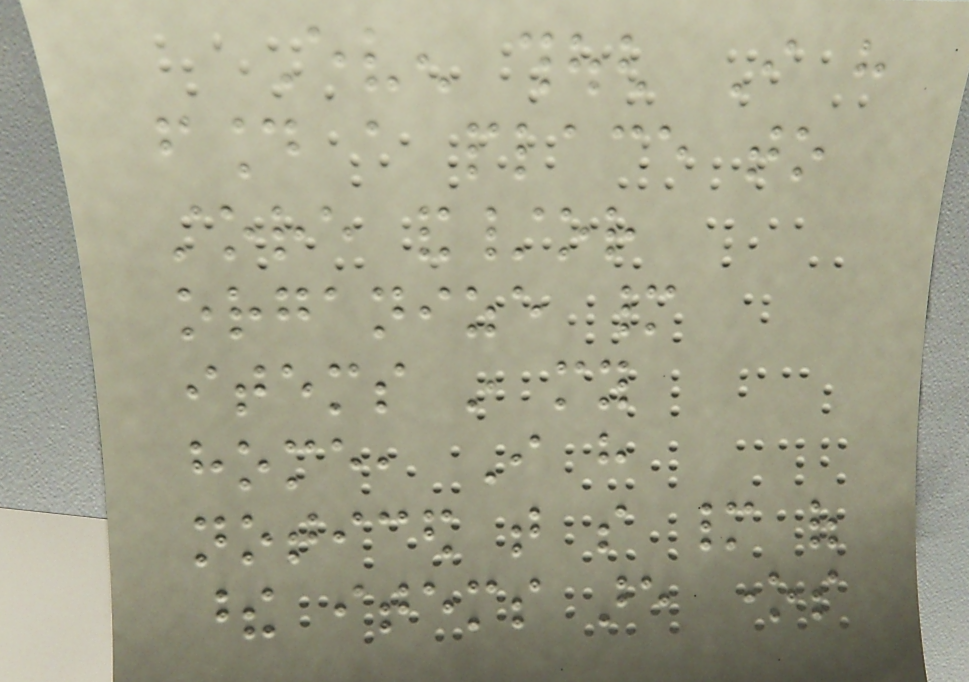Even though I have
found a place to
store and/or
organize many
items in my
home, I have
noticed that so many of
these items are ones
